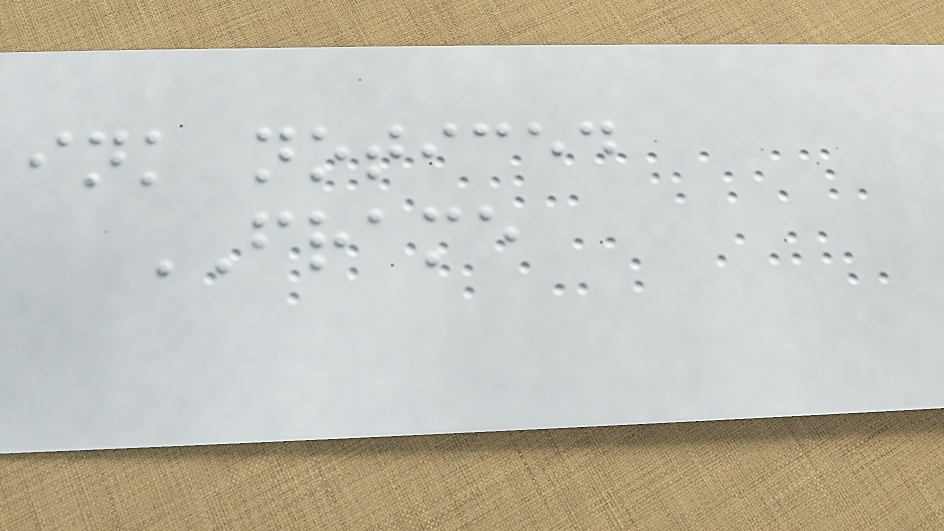ink noticed
FRAME
